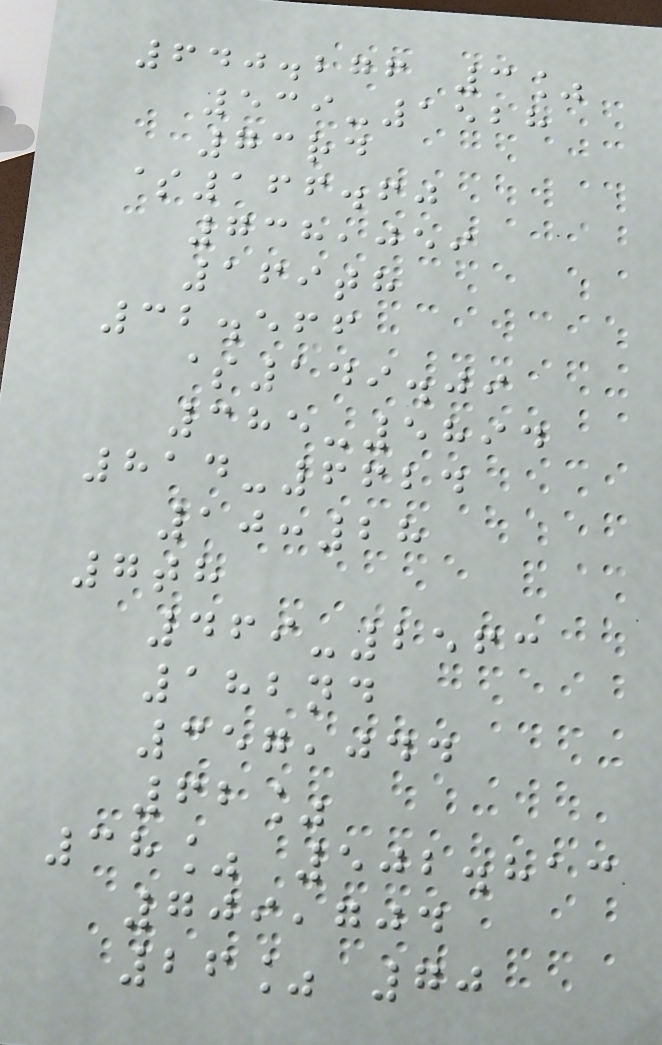640.276 3%
539-1528
73rd
$166.60
738,059
169th
32.566
$149.09
385-5894
814-6624
10:28
7th
469-2563
182nd
357,044
62%
38% 502.813
709,704
26% 70
